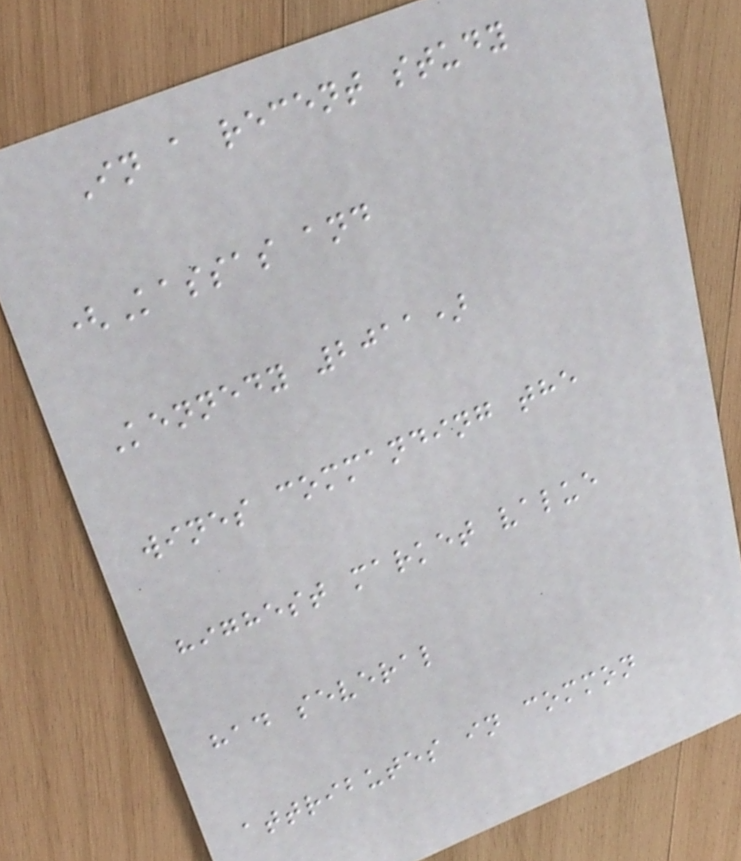In a recent study
(Kassas and
Kennedy 2011)
wines commanding the
highest market value
had several
attributes in common
